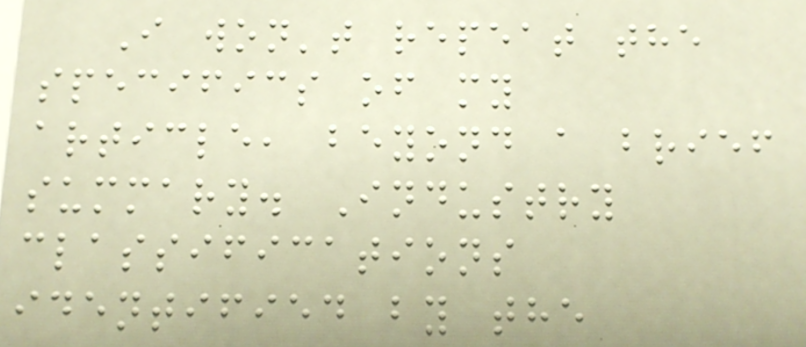I won't repeat the
specifics of my
article, beyond a brief
summary. Industry
classifications
identified by the
